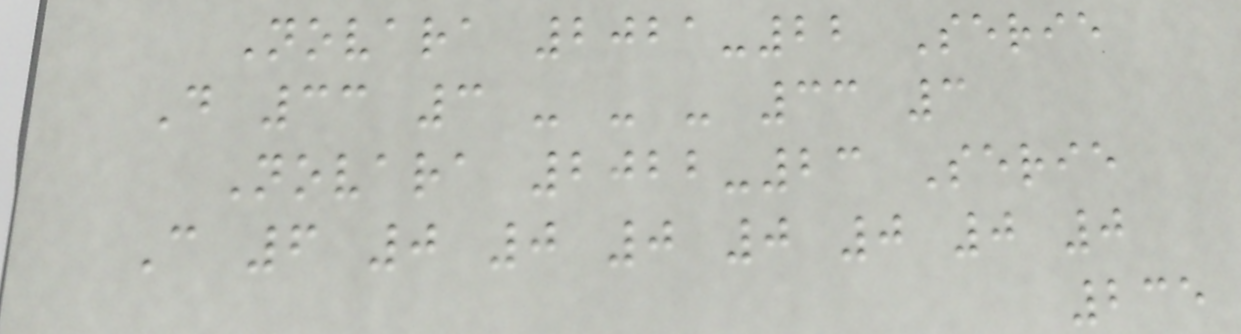Novara 2021-22 Serie
D 33 3 - - - 33 3
Novara 2022-23 Serie
C 6 0 0 0 0 0 0 0
235
